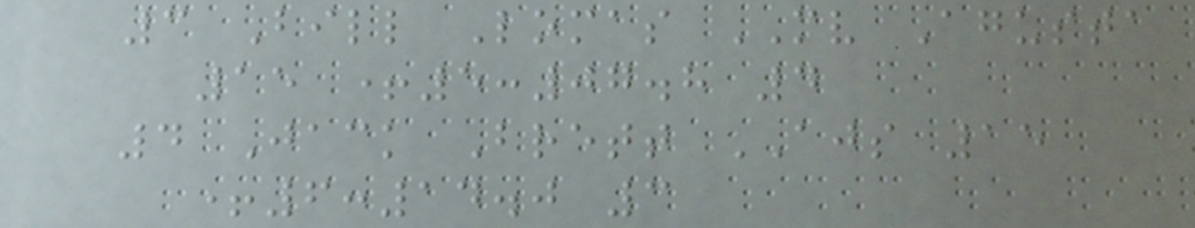3 Bill Lomas MV Agusta
15 +5:07.8 4
4 Jack Brett AJS 15
+6:14.0 3
